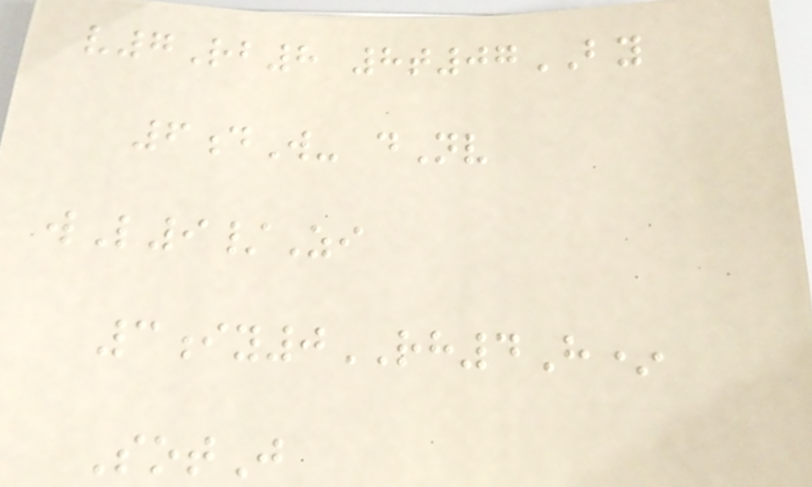v7Rb8 8t07BY
6dW- dNv
wL9/Zi
3iy0RH4H*
SotJ
